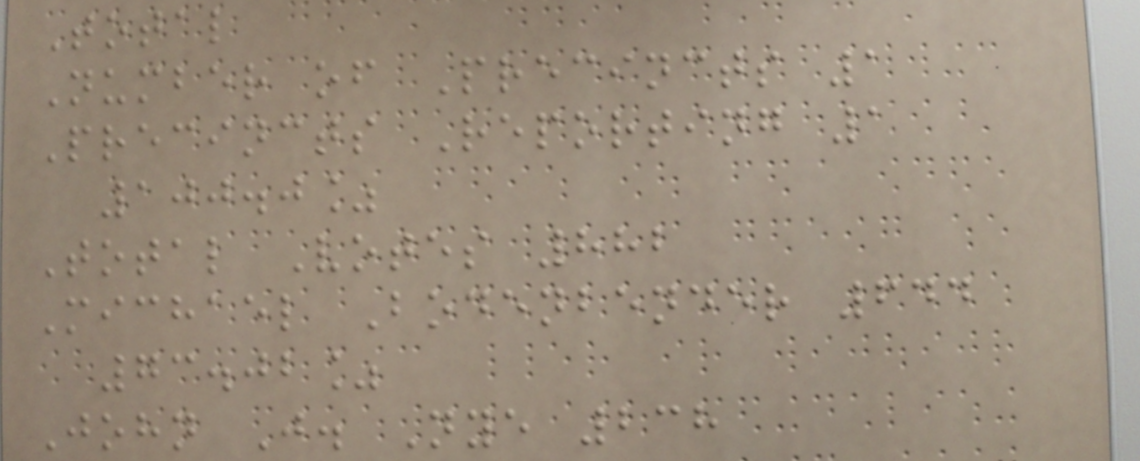Total
Number of Precincts 1
Precincts Reporting 1
100.0%
Total Votes 882
Michael Bodenbender 644
73.02%
John J. Nye 238
